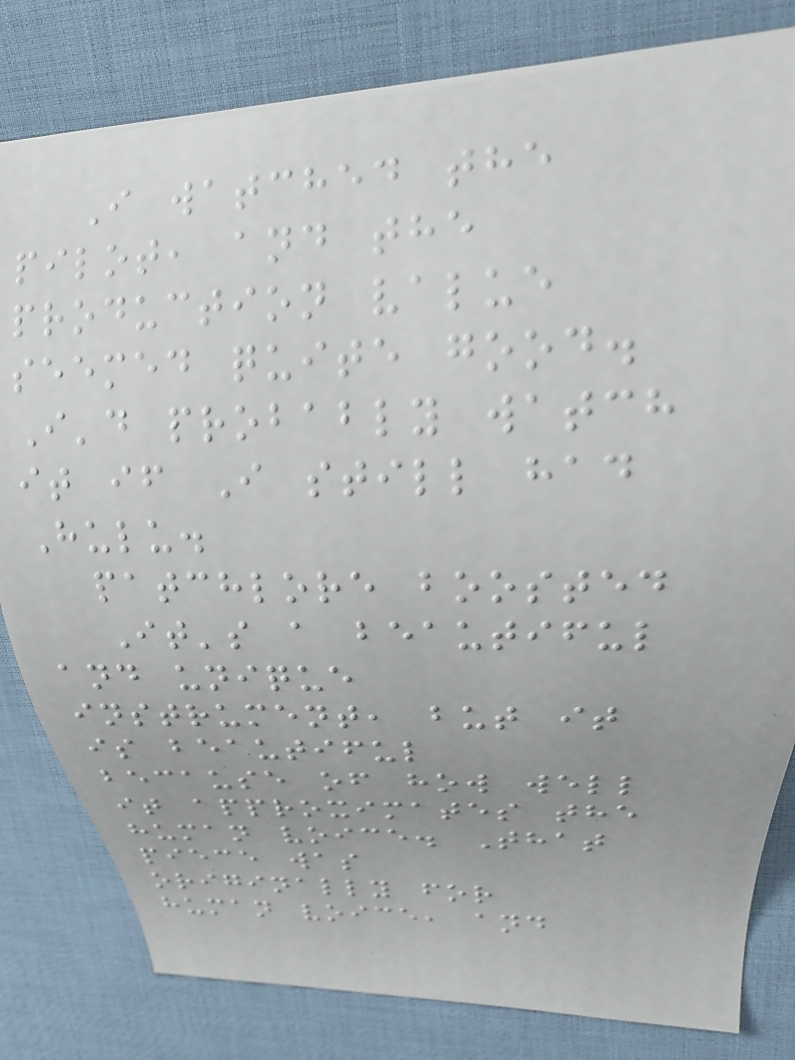I watched the
pilot, and the
production value
seemed quite good.
I'd probably watch
it if I still had
Hulu.
patchlore boosted
It's a beautiful
and unique
instrument, but it
is beautiful
because of how well
it approximates the
human voice. That
piece was
originally for
human voice, and
